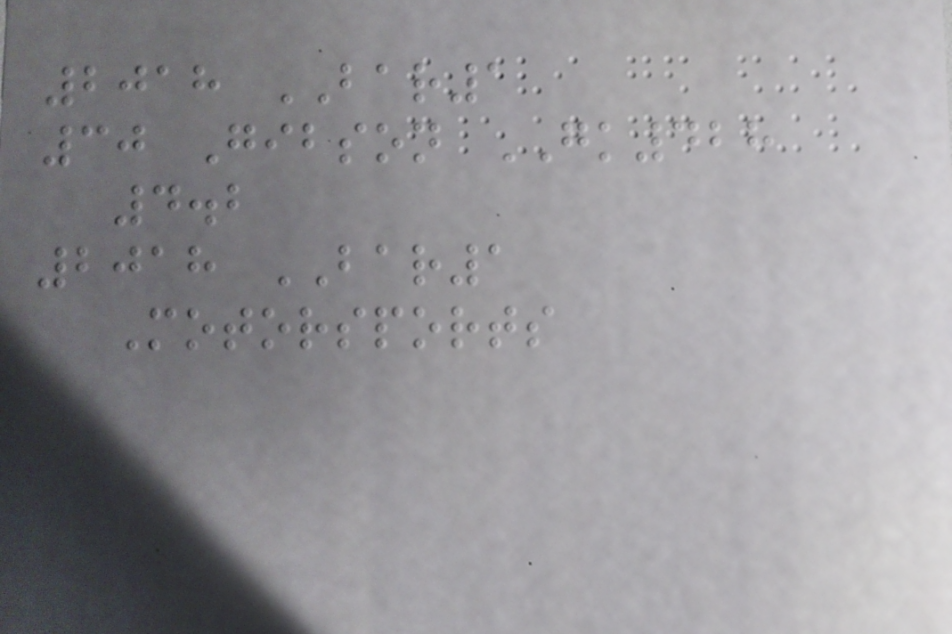2018 BAR1
30 Gibson GK428
4.2
2018 BAR1
Motorsports
